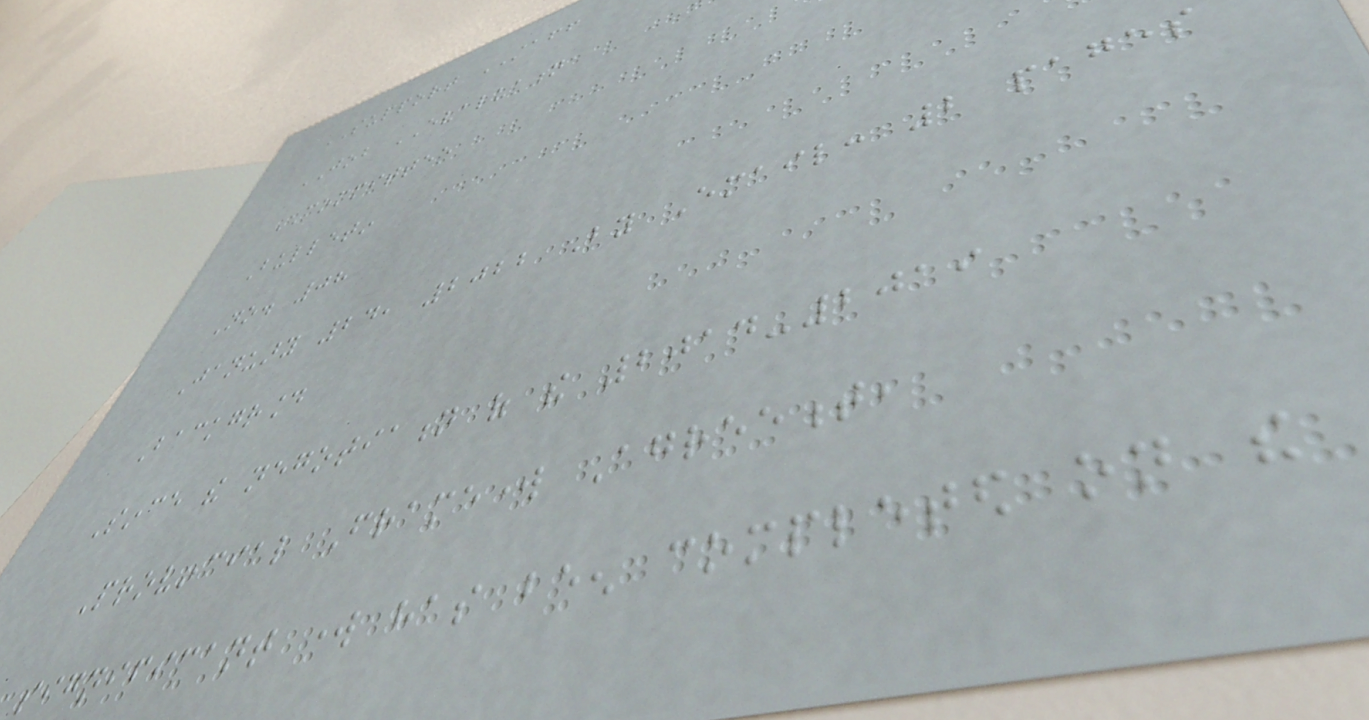SUPPORT STAFF
JOB EVALUATION
COMMITTEE
Bulletin
No. 08
January 24, 2022 By Email: 2 pages
Background
Since the negotiation of the 2014-2019
Provincial Framework Agreement,
significant work has been completed on the
